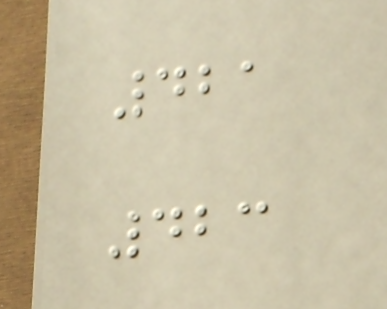421
423
